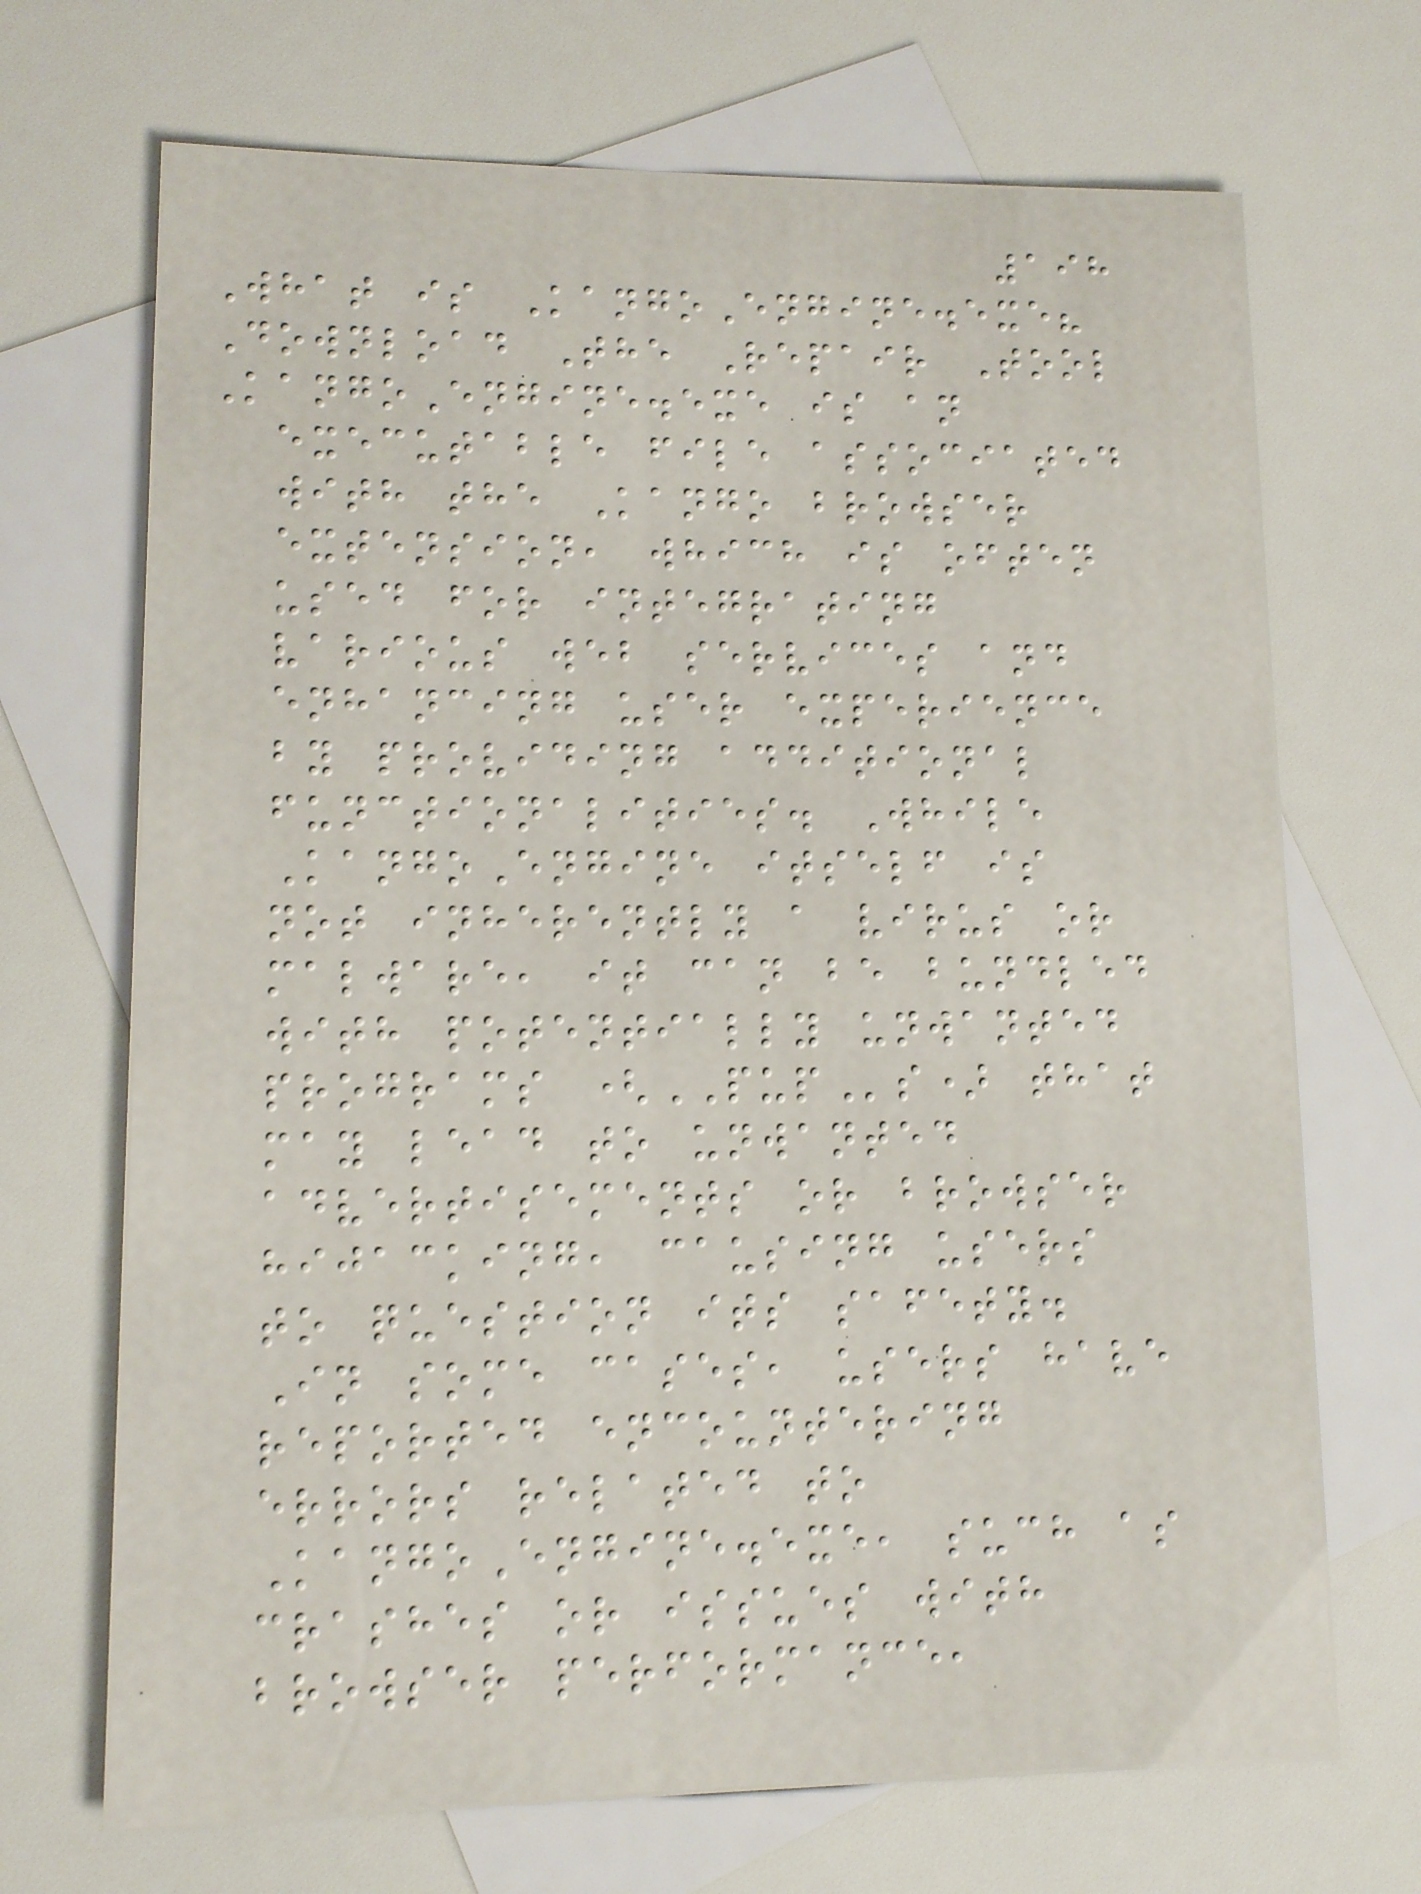198
What is KangoEngine.exe?
Download The Repair Tool
KangoEngine.exe is an
executable file associated
with the Kango browser
extension, which is often
used for integrating
various web services and
enhancing user experience
by providing additional
functionalities. While
KangoEngine itself is
not inherently a virus or
malware, it can be bundled
with potentially unwanted
programs (PUPs) that
may lead to unwanted
advertisements or browser
hijacking, causing users
to question its safety.
In some cases, users have
reported encountering
errors related to
KangoEngine.exe, such as
crashes or issues with
browser performance,
